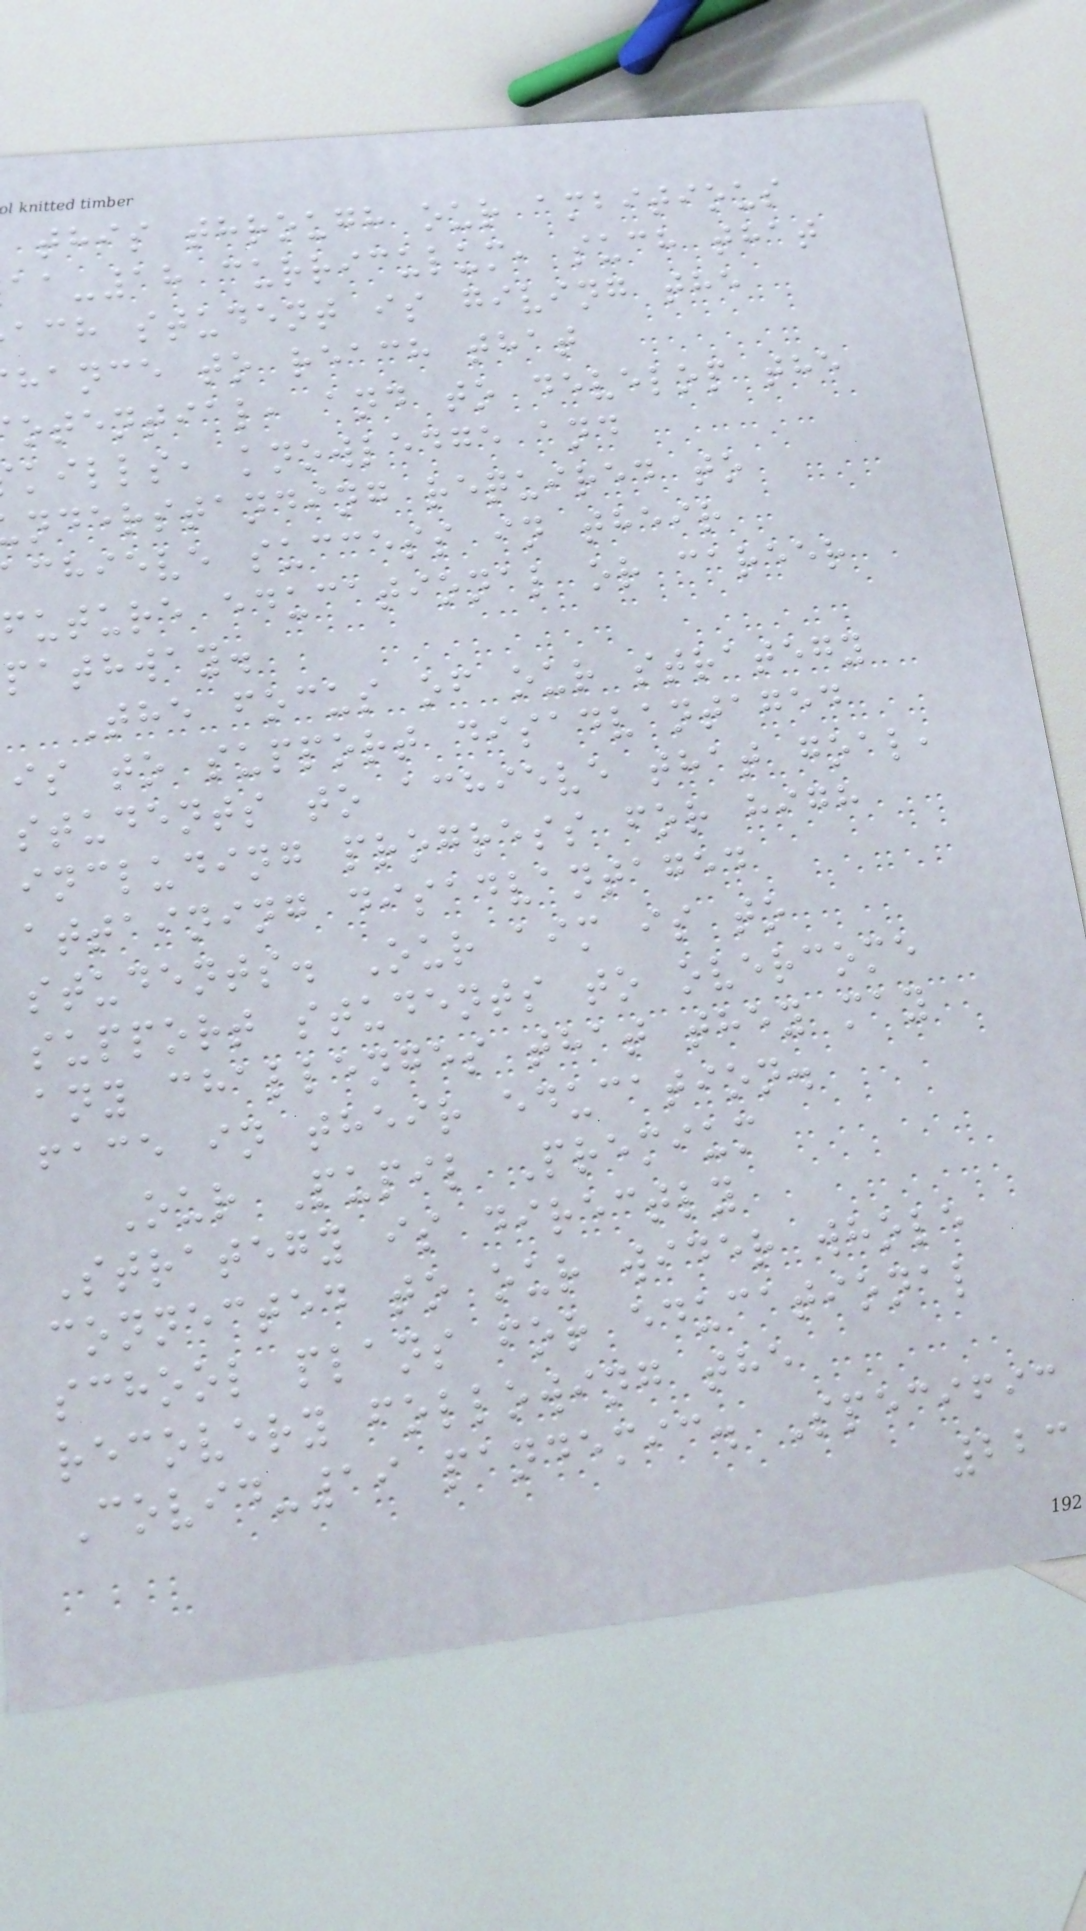this through our ambitious
-18 curriculum, such that
ach student is giving the
hance to reach that
otential, and to develop the
kills, knowledge and
nderstanding required to
chieve success in their
future educational or career
pathway.
The focus of our strategy
is to support disadvantaged
students to achieve that goal,
including progress for high
attaining disadvantaged
students. Our aim is to
support students to overcome
any challenges that they may
face in their education.
Our Pupil Premium
Strategy is directly
connected to our wider whole
school plans for educational
recovery following the
Covid-19 pandemic. Specific
223
